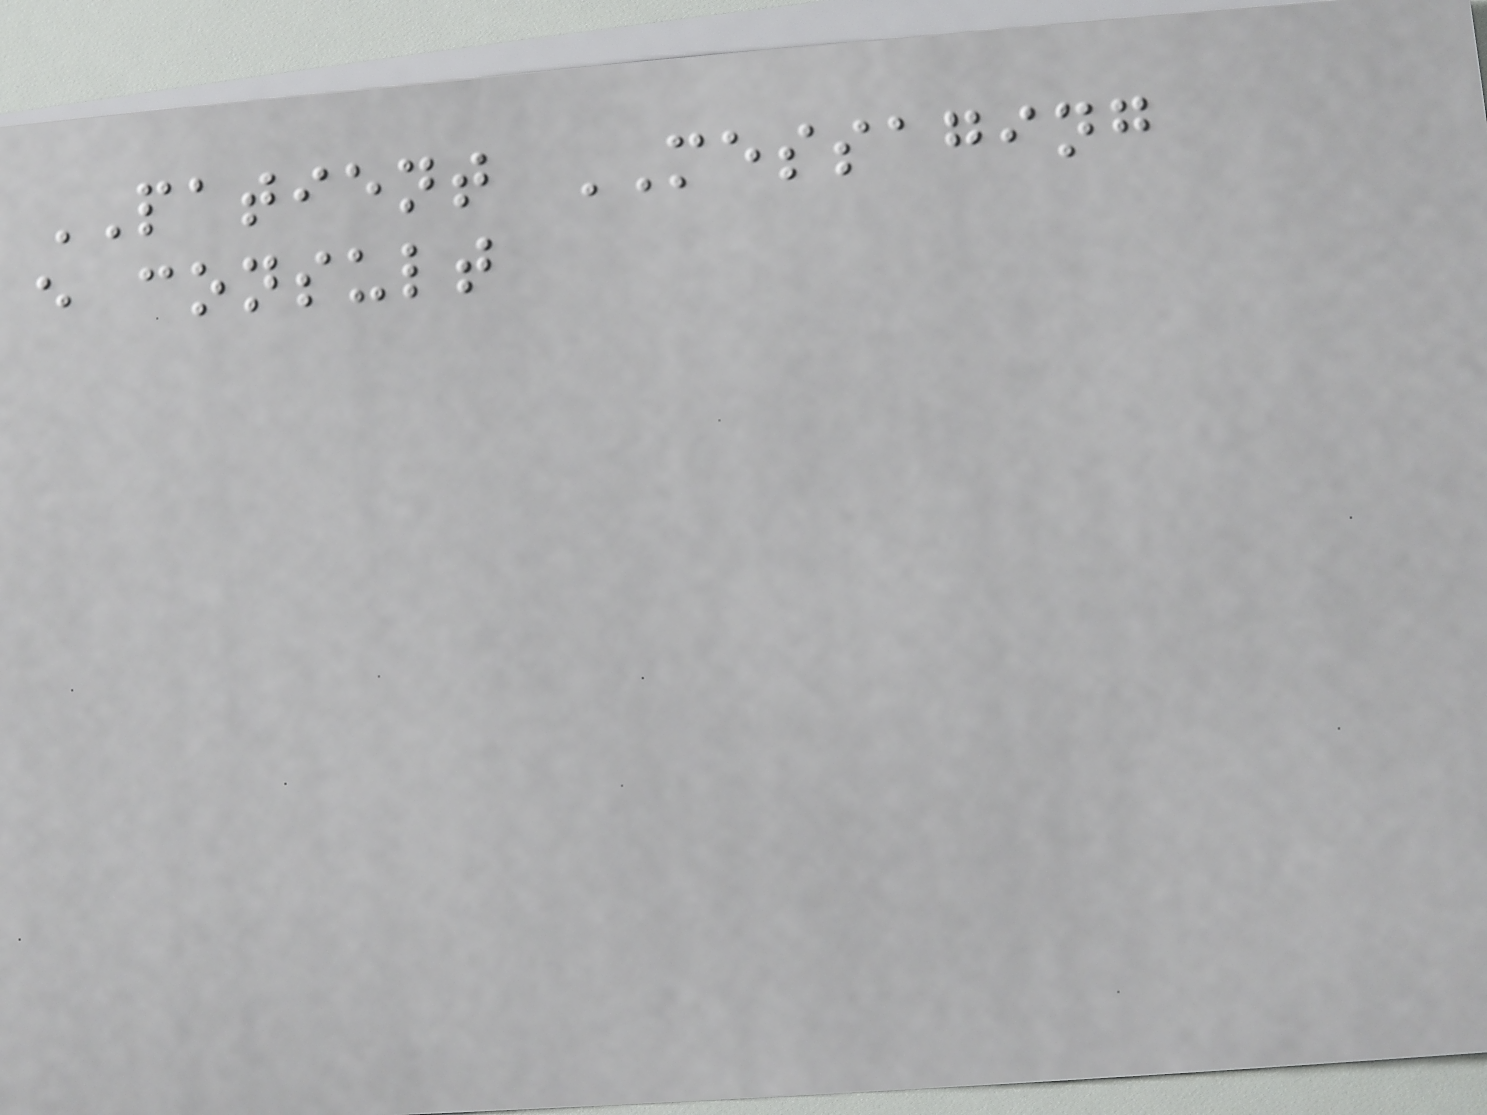PATIENT MESSAGING
e consult
